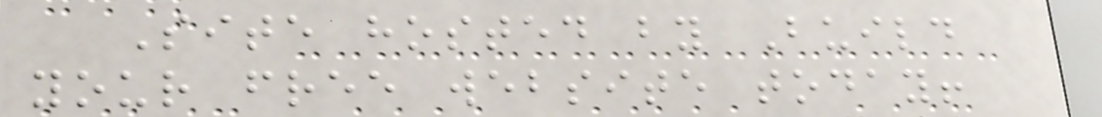Site hosted by Build
your free website today!
